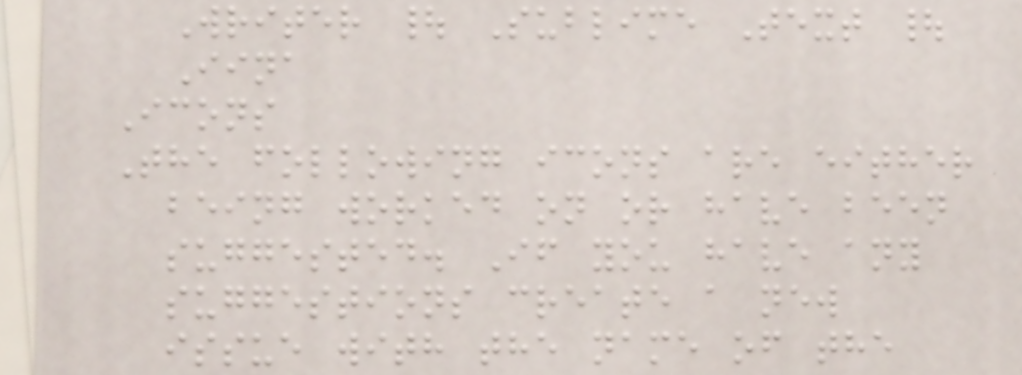Writer | Sublime Text |
Iina
Icons
The following icons are either
being worked on or have been
suggested. If you have any
suggestions create a new
issue with the name of the
